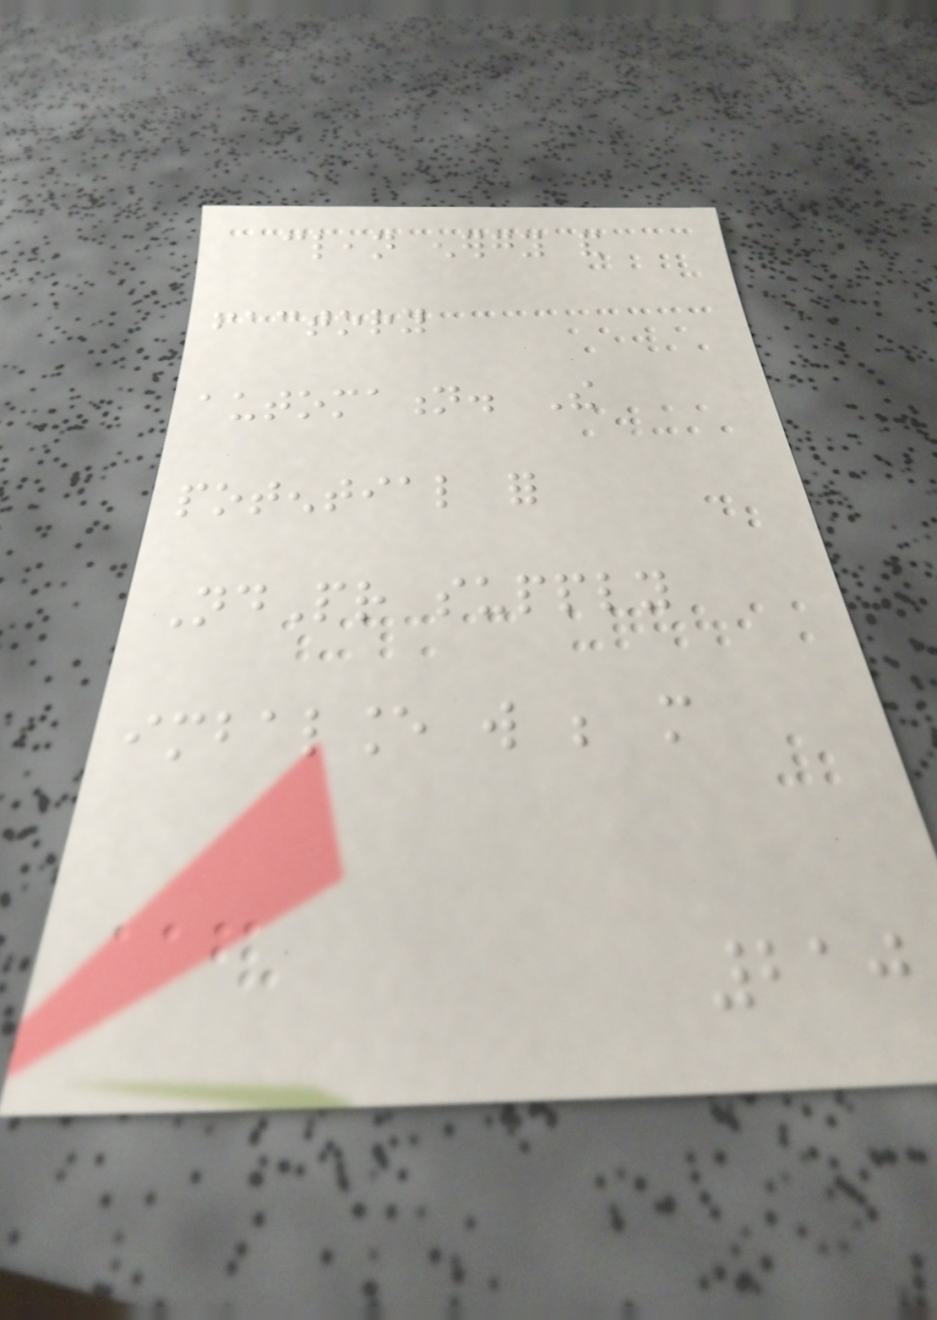clean energy and
factory
automation. The
potential for
NdPr supply
imbalance will be more
210
